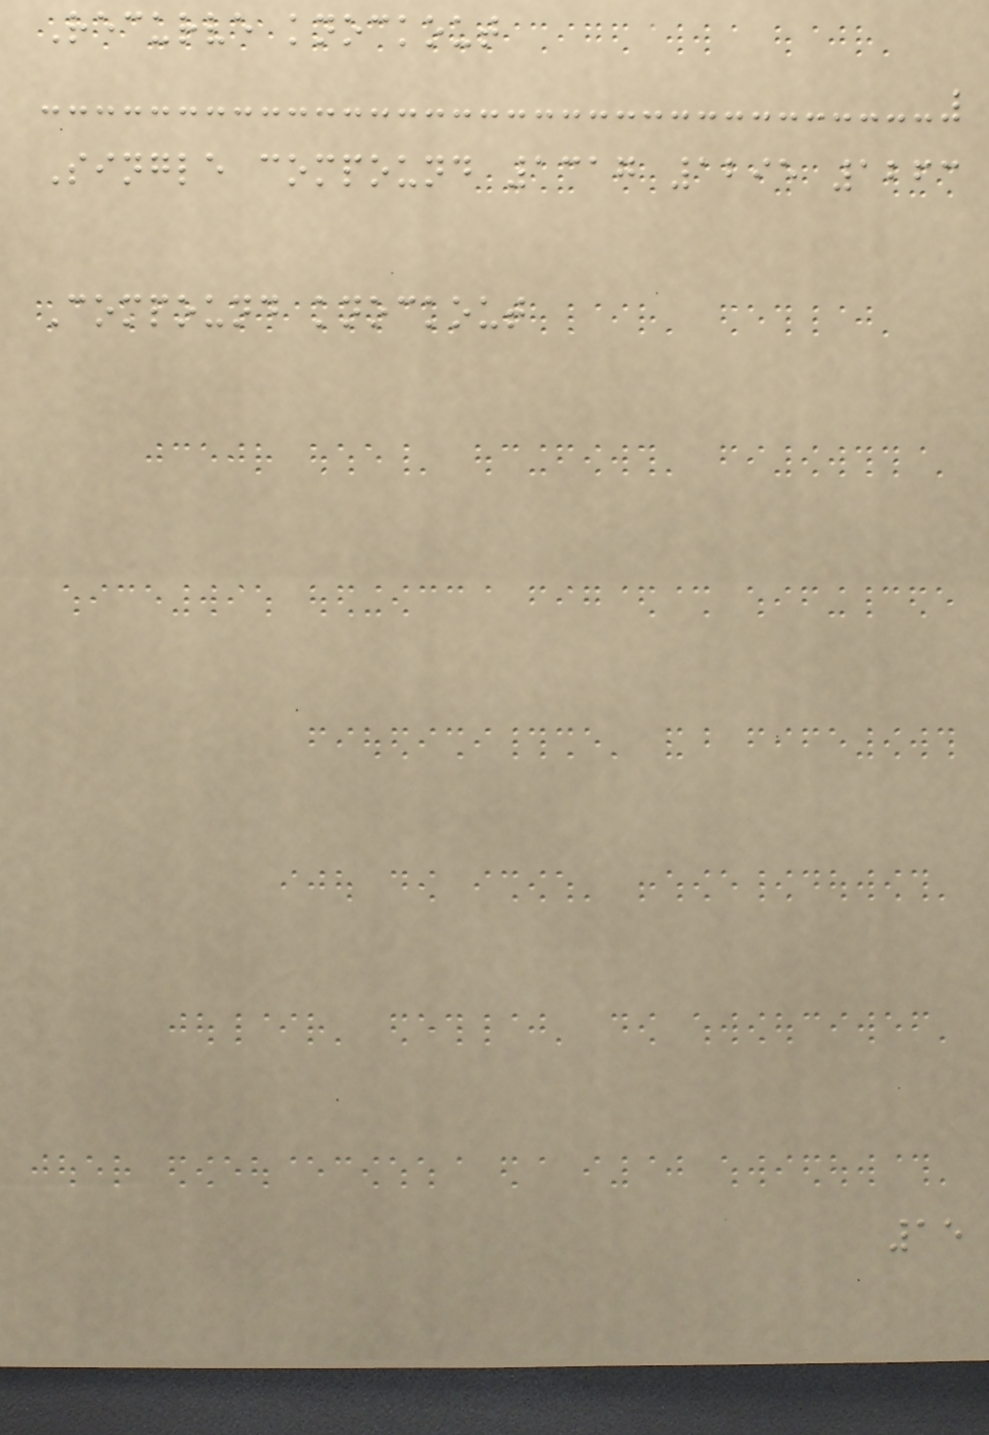Recurve knockout
Single compound 1317 1295 1263
Compound knockout
15
